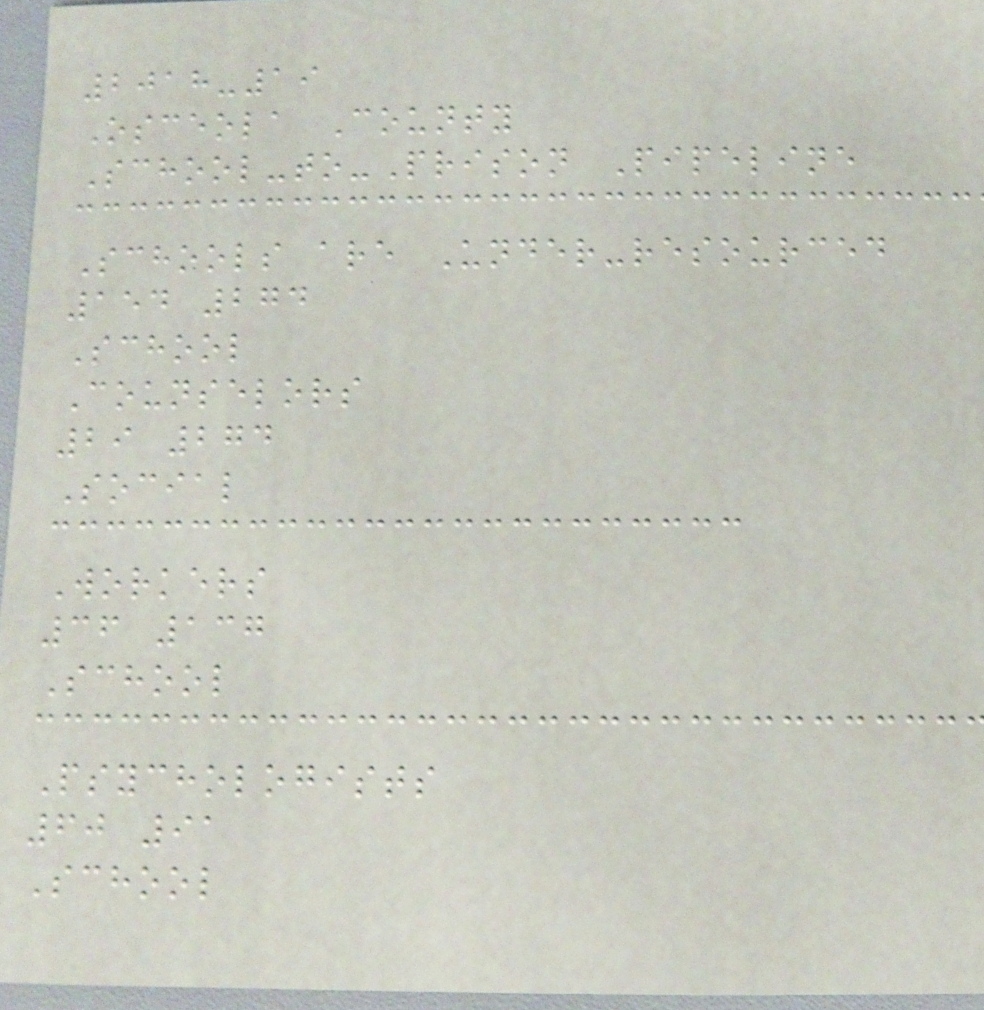2018-19
Osceola County
School-to-Prison Pipeline
Schools are Under-resourced
154 274
School
Counselors
29 274
Social
Workers
36 137
School
Psychologists
60 91
School
